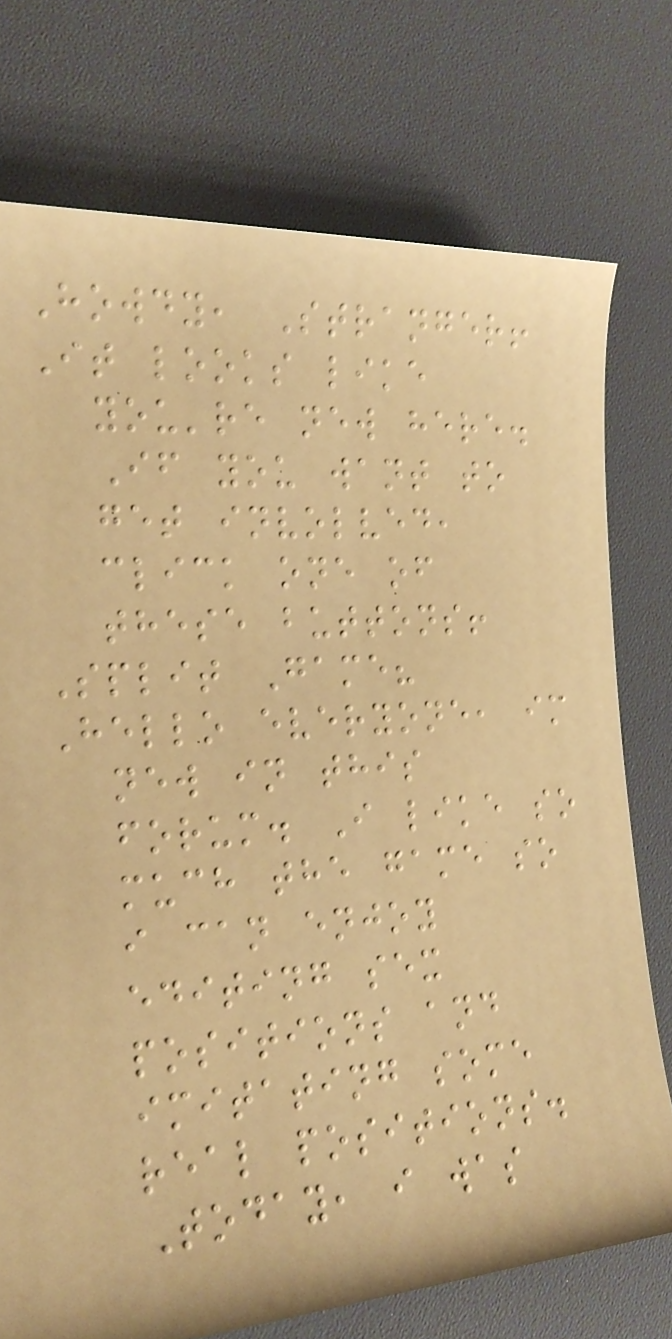Howdy, Stranger!
It looks like
you're new here.
If you want to
get involved,
click one of
these buttons!
Split Game?
Hello everyone, im
new in this
forum. I like so
much the game so
i can enjoy
editing sex
positions and
imitating some
real positions.
Today, i was
